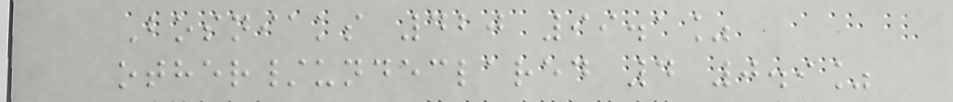Bosniaks 420 99.1%
other/undeclared 4 0.9%
